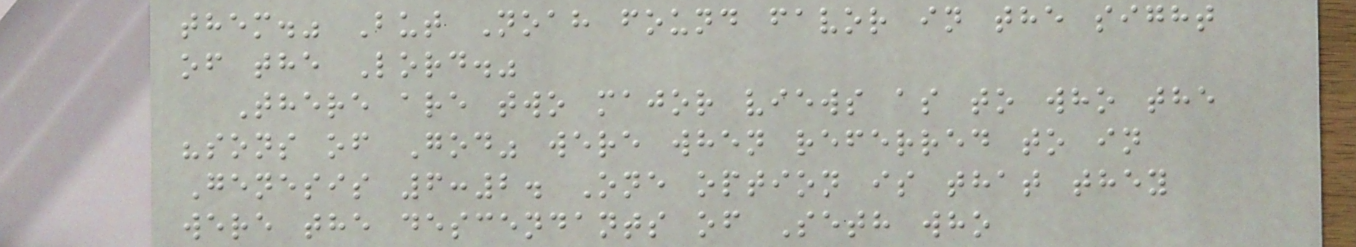them." But Noah found favor in the sight
of the Lord."
There are two major views as to who the
"sons of God" were when referred to in
Genesis 6:2. One option is that they
were the descendants of Seth who
